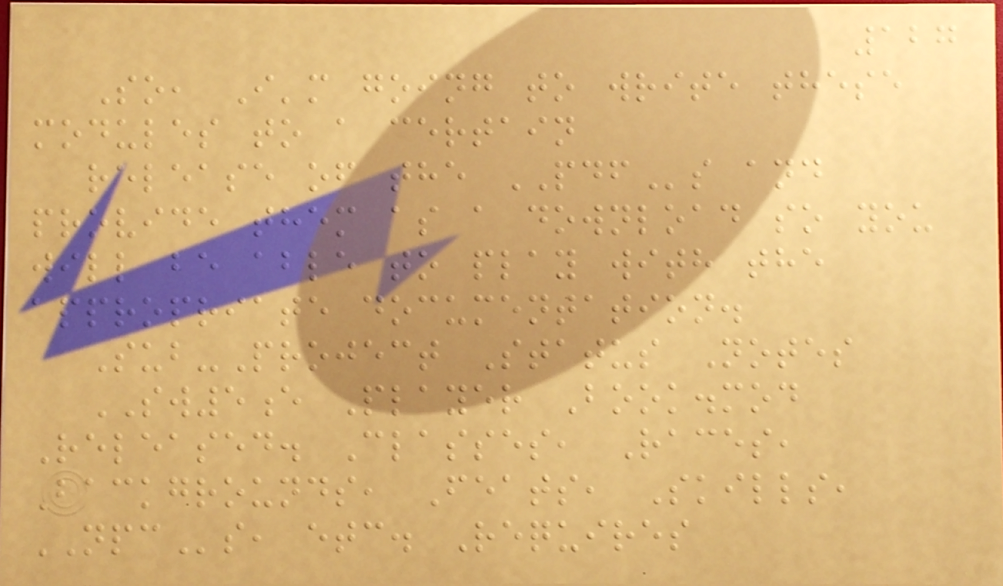127
So, I'm going to write these
modules to a certain
release of the PDFs and
provide them as a download so you
will be able to play with the
appropriate documentation.
Sub-Project Status Notes
SW5e Player Book.mod
Released. Classes, Races,
Backgrounds, Feats, Skills,
NPCs, etc. Requires
